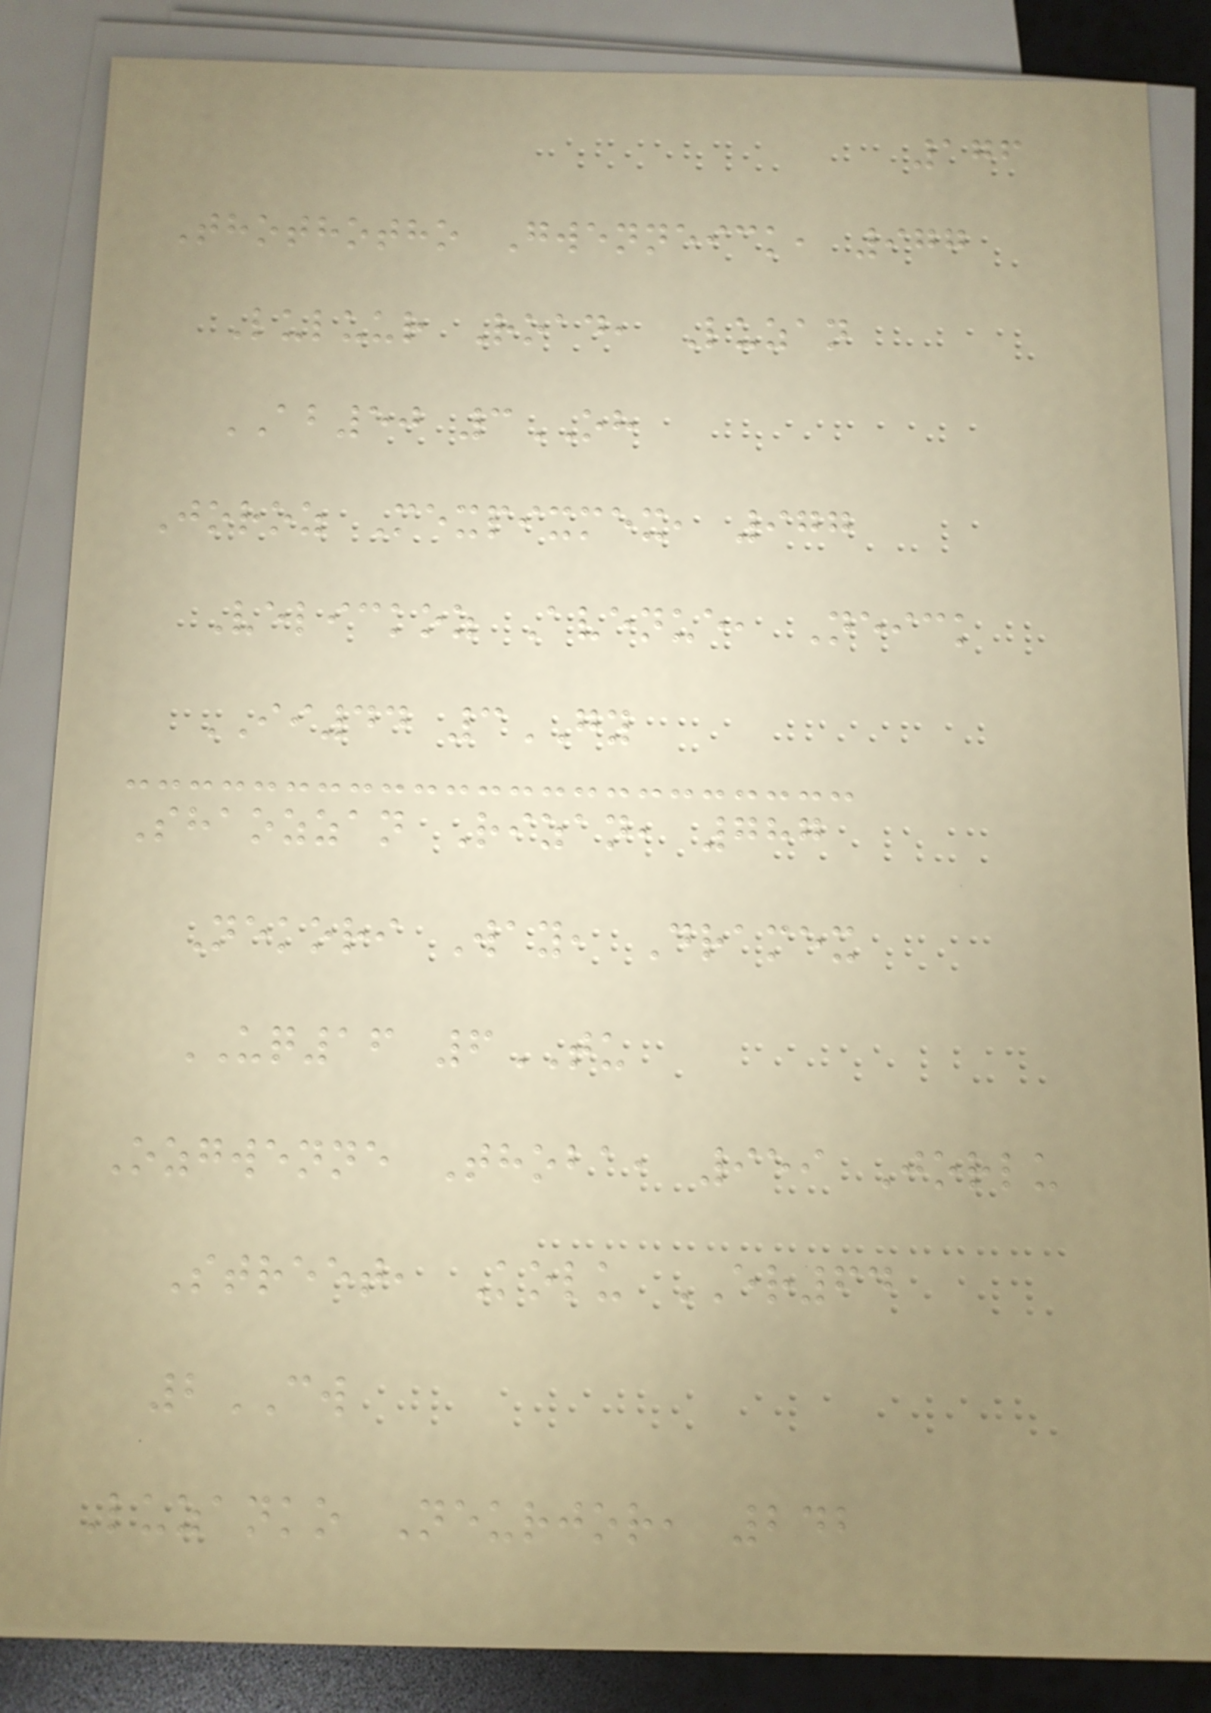176
Thothotho Gwenneick, 977
Luluur Road, Luzan
AB50 3OH
Joroz Mexpixmex, 977
Velickoz Avenue, Neick
II44 3GY
Shaozzan Rizan, 787
Nekori Way, Dramex
UQ16 6TU
Ozgwenne Thoba, 959 Jorlu
Street, Kolu ER64
2CW
Luzanko Neurjor, 242
